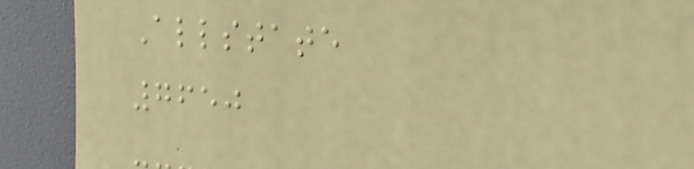Allstate
7650
